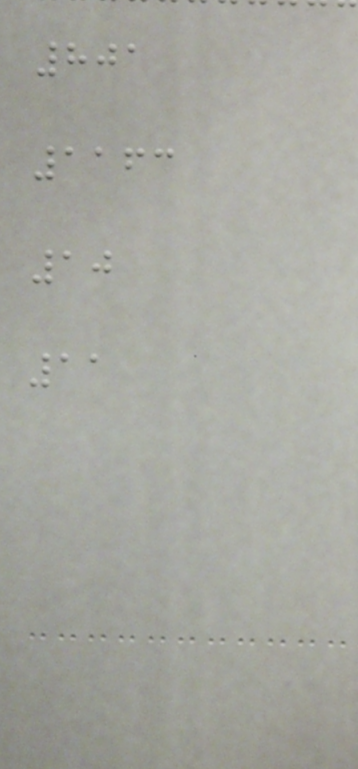801
1163
10
11
